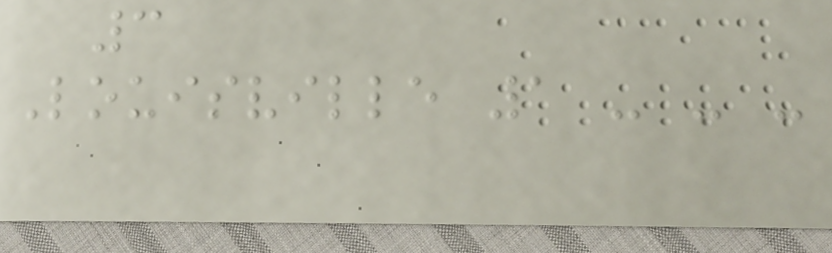3
Louisville 1 - - -
